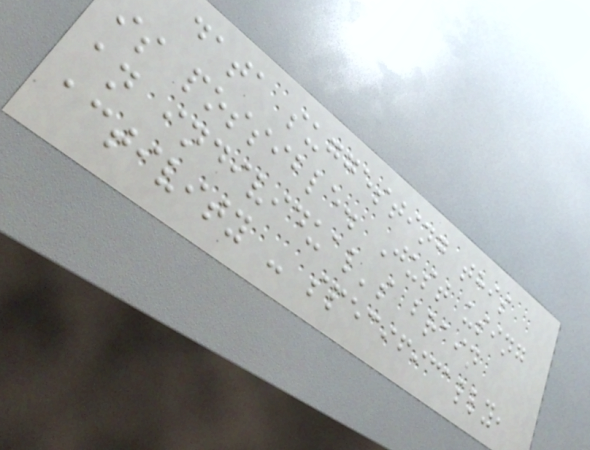data suggesting this
is possible. Just using
an individual's brain
activity - specifically,
